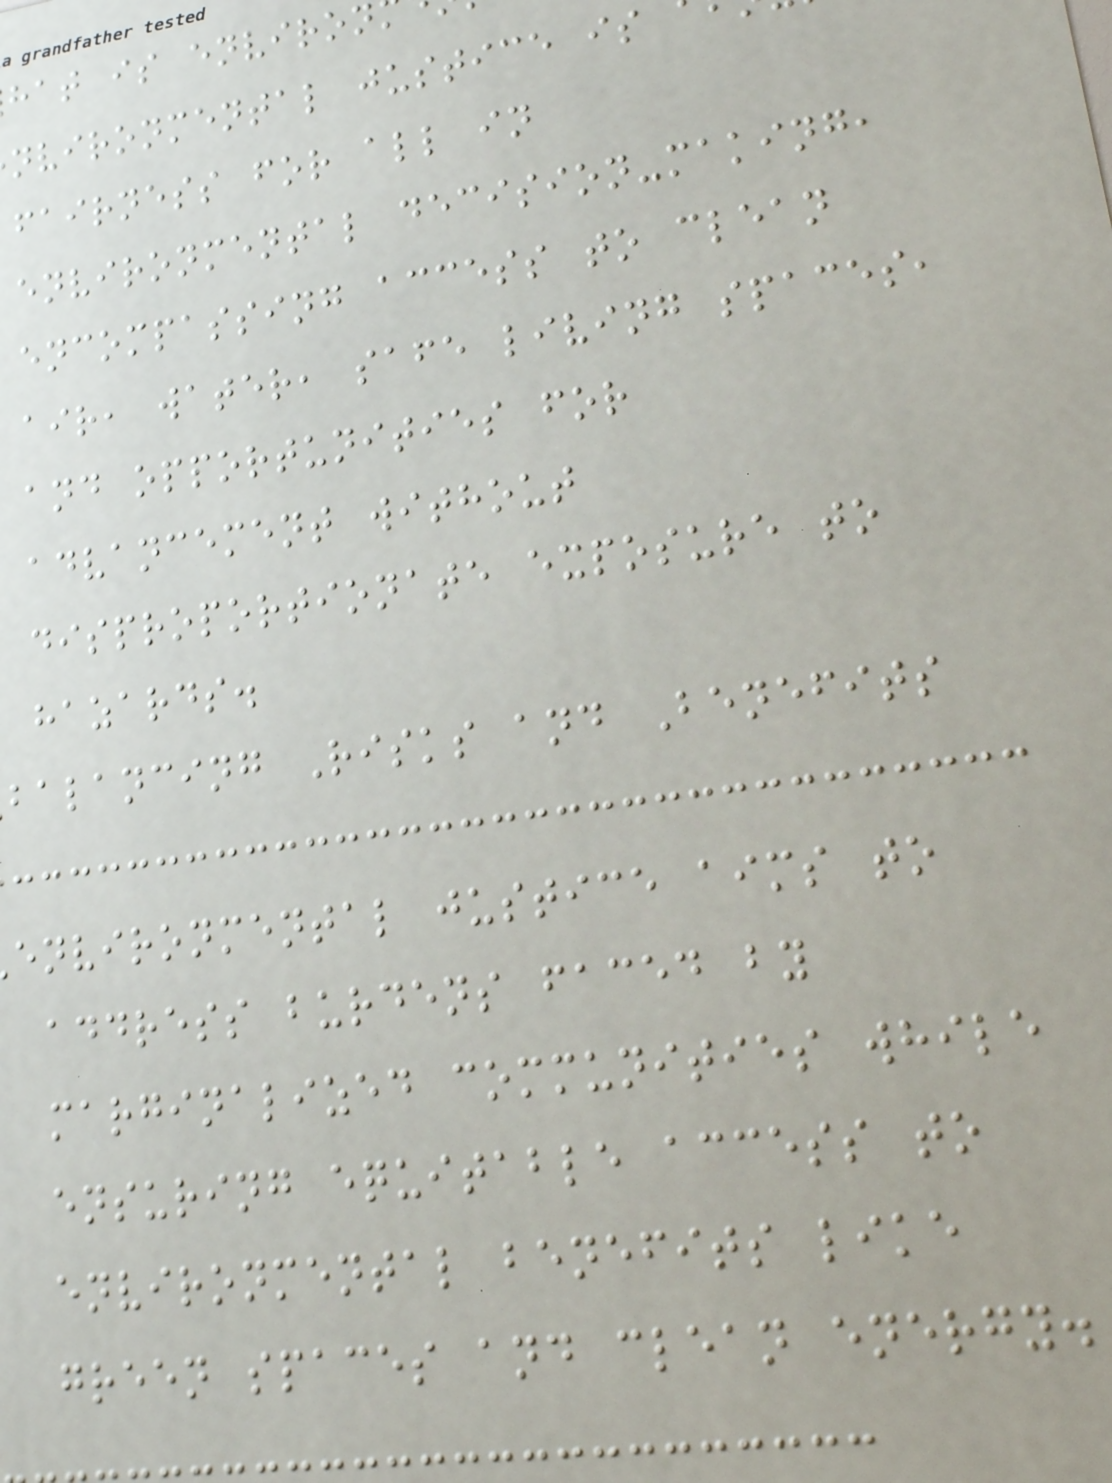hat is environ
nvironmental justice is
fairness for all in
environmental decision-making,
encompassing access to clean
air, water, safe living spaces,
and opportunities for
advancement without
disproportionate exposure to
hazards.
balancing Risks and Benefits
environmental justice aims to
address burdens faced by
marginalized communities while
ensuring equitable access to
environmental benefits like
green spaces and clean energy.
